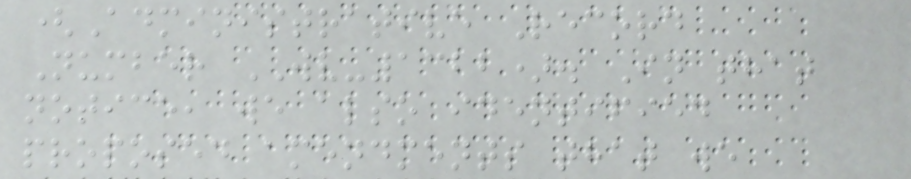(Administrative Record
Number WV-1322). In that
notice, we also identified
proposed amendments that we
